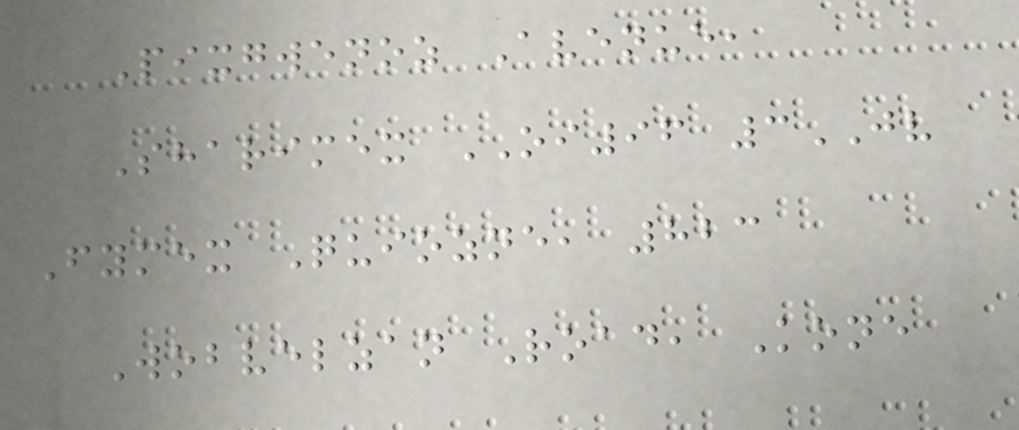Pixgwenoz Avenue,
Sharimex OI96 3JV
Fymex Quiozne, 823
Wobvelzan Road, Kone
